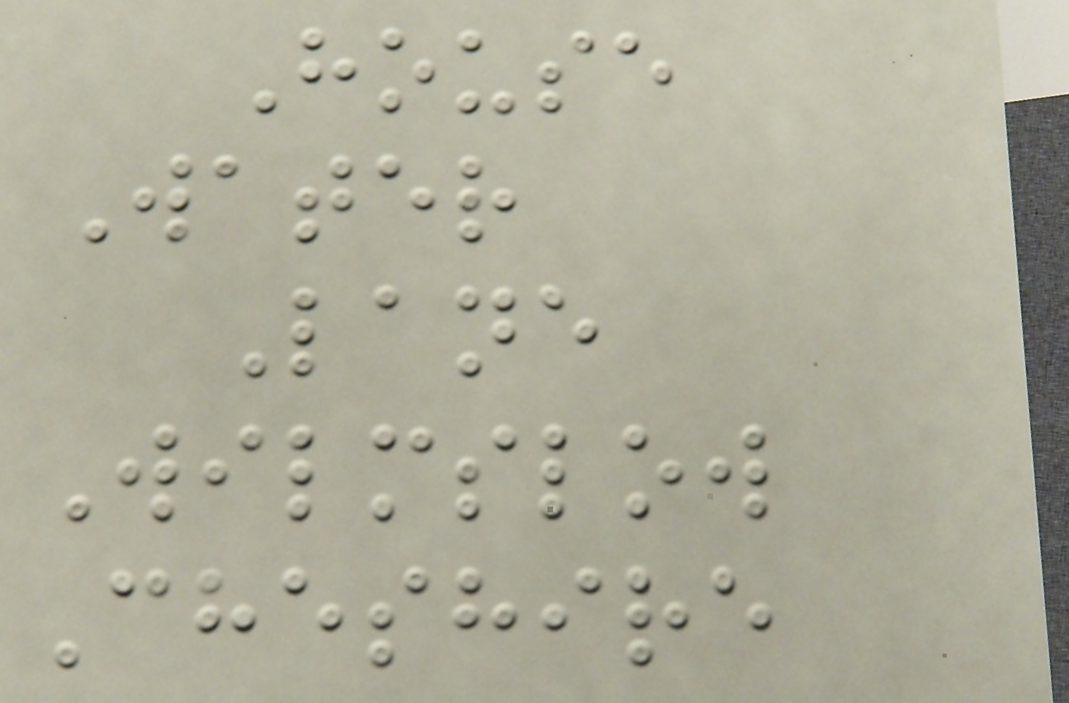House
Water
Lane
Wilmslow
Cheshire
